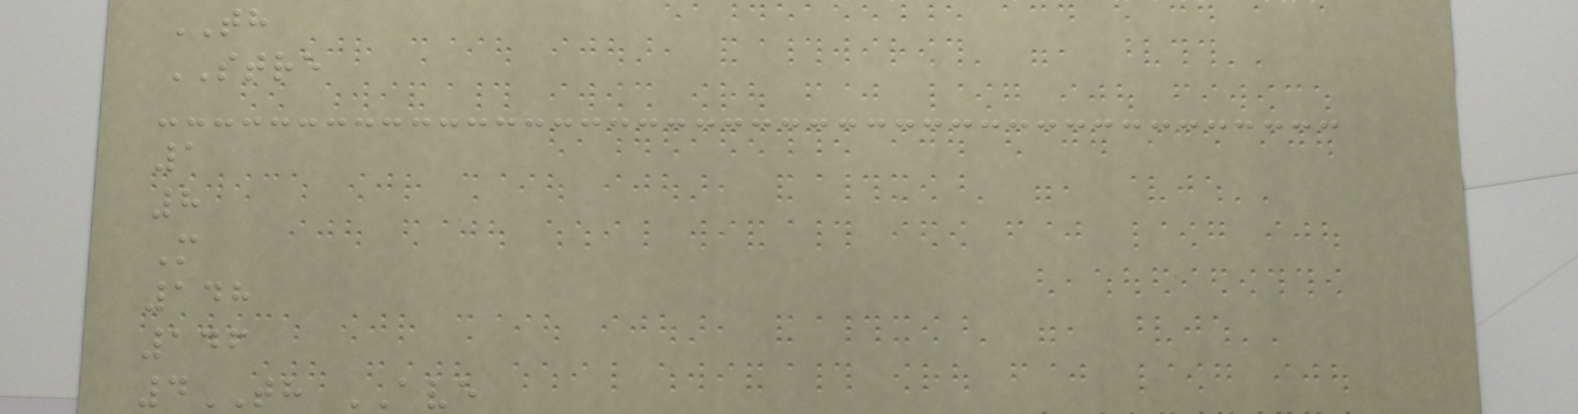TH
STRE
1
8
M
148
146
4TH AVE
